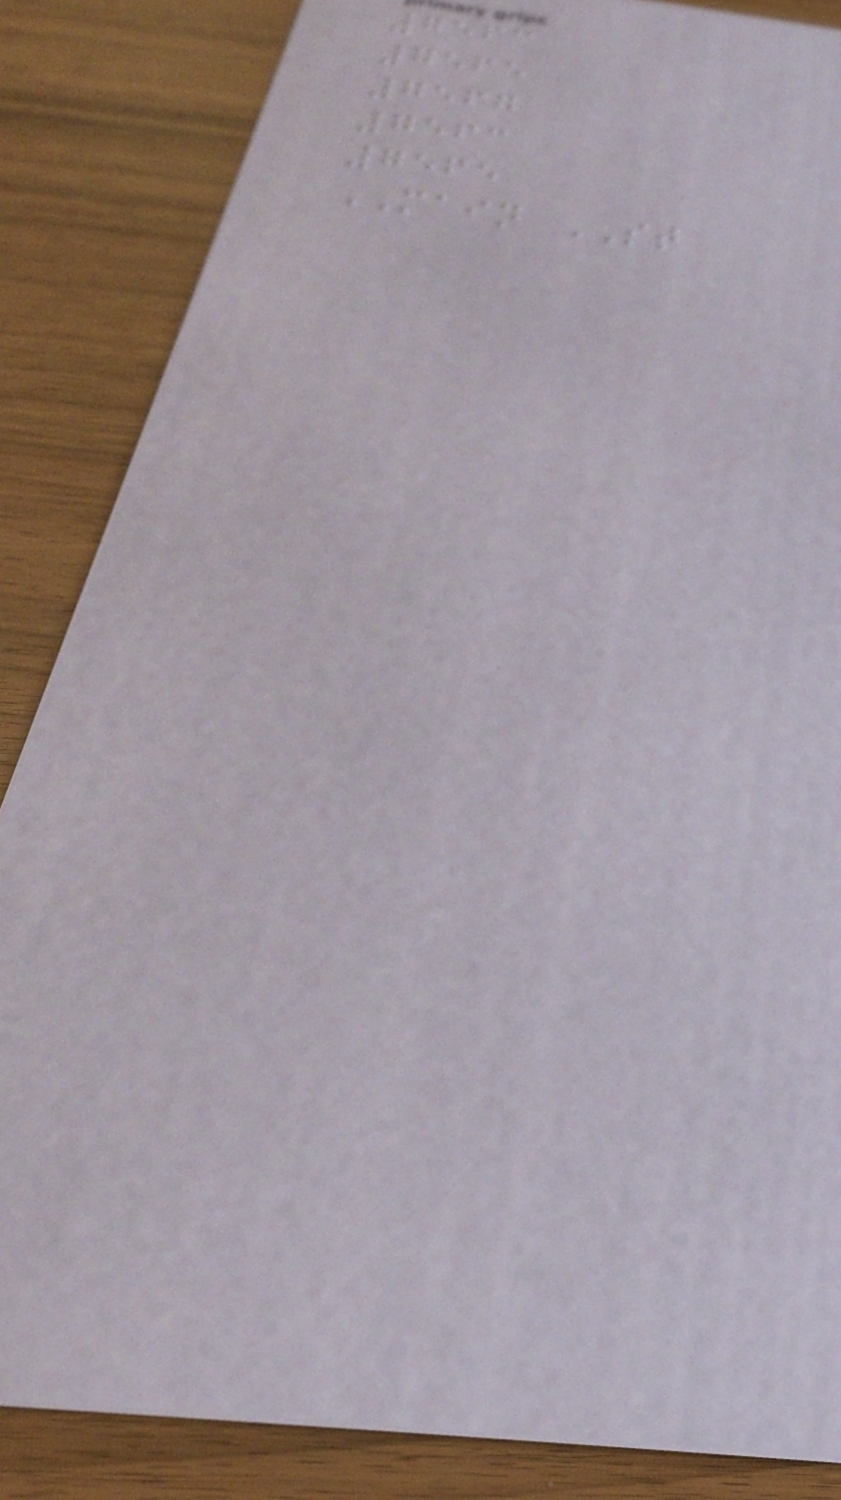7563
7565
7567
7563
7565
MAIN ST
